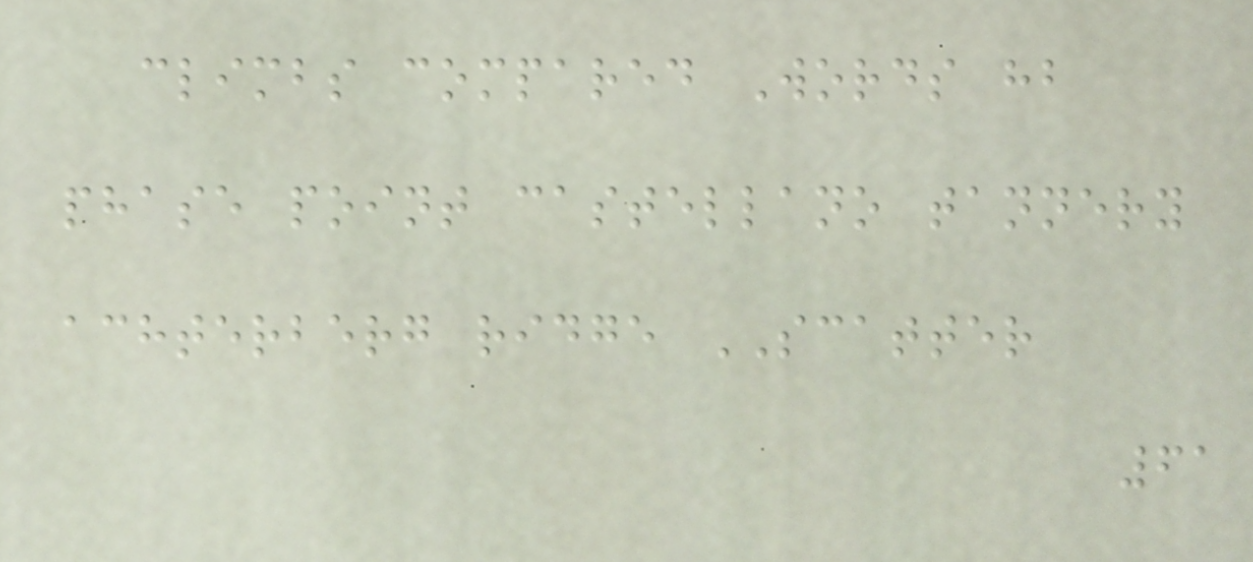climbs compared Words hb
phase point castellano tannery
achterberg ridge SCATTER
61
